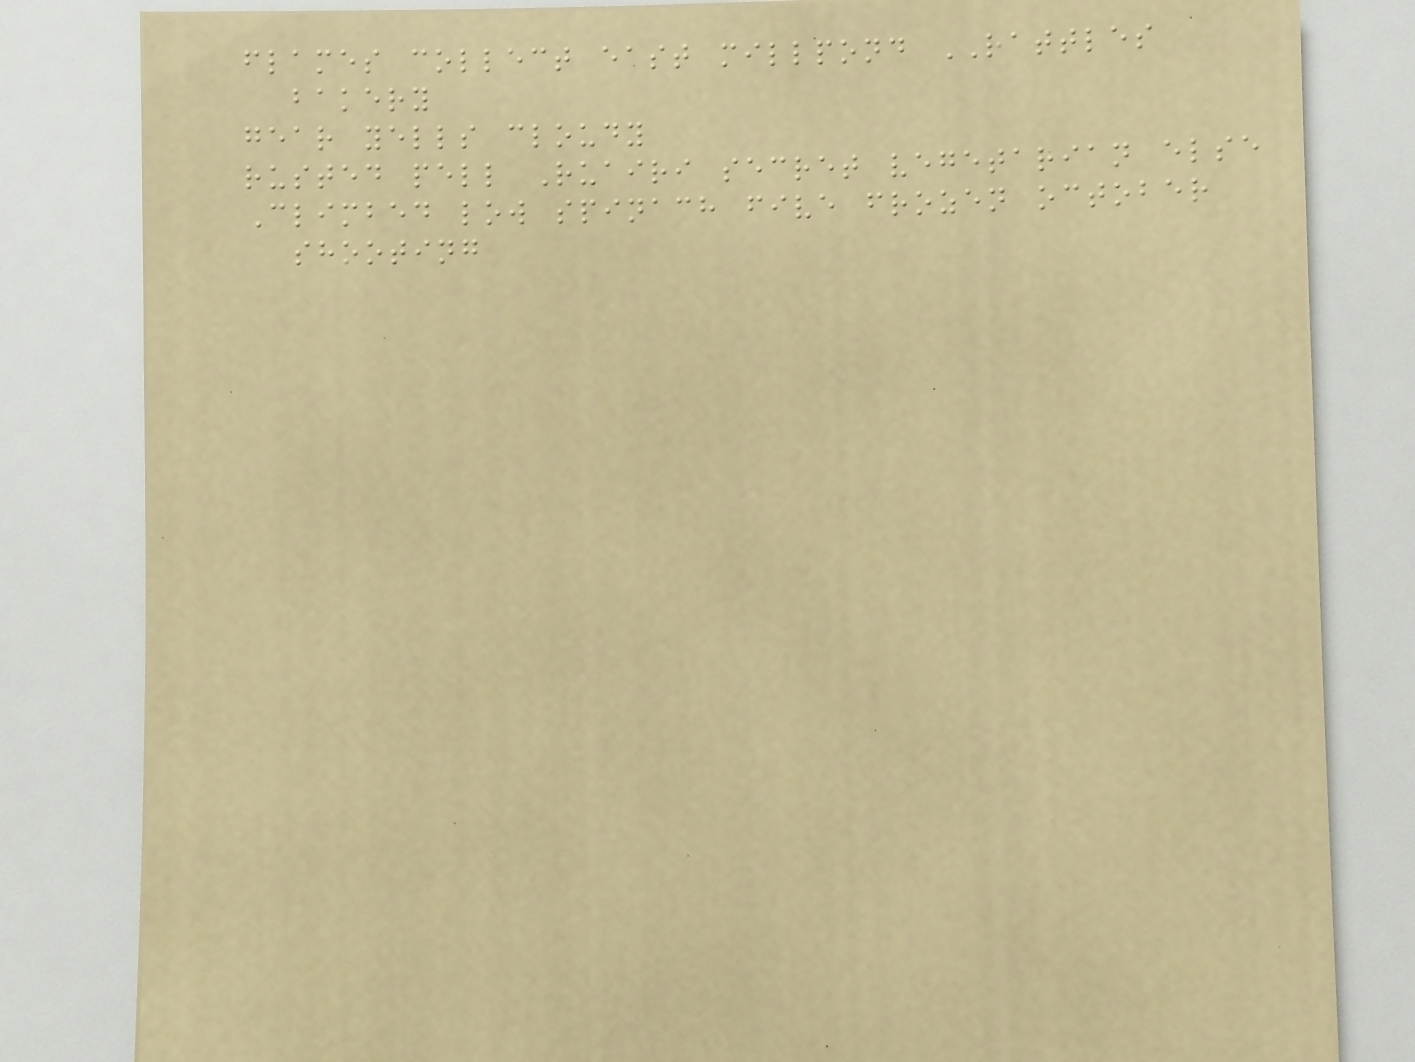flames collect east millpond RATTLES
bakery
gear yells cloudy
rusted pell Ruairi secret vegetarian else
Climbed low spinach five frozen october
shooting
